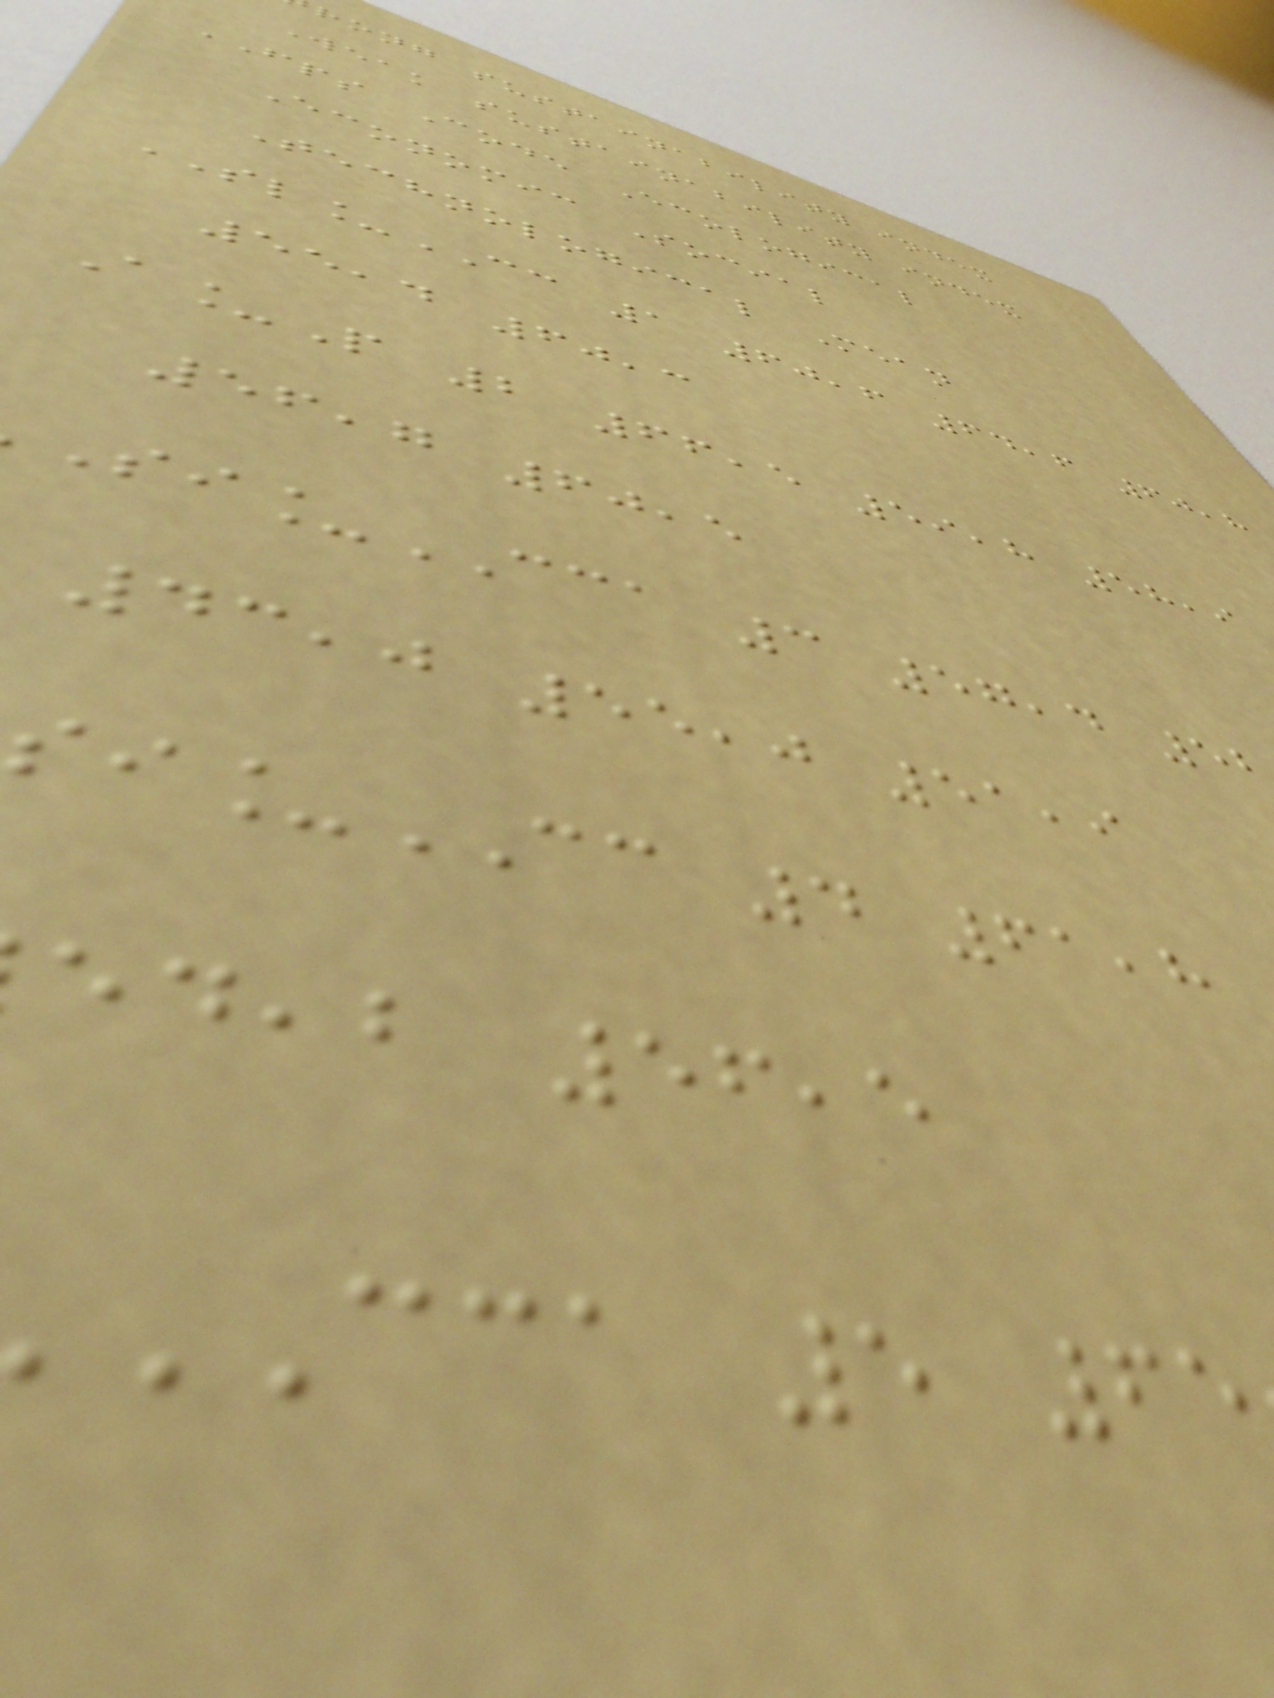rong sustainability index
Weak sustainability index
FPS Code Ecological
Economic Social
Technological Mean
SL_CC 1 60,6 64,6 60,8
55,4 60,3
A_P 2 66,5 59,8 58,9
56,7 60,5
_CCA 3 57,4 5
43,0 55,0 51,9
_CC 4 61,8
,b 56,5
CCA 5 65
